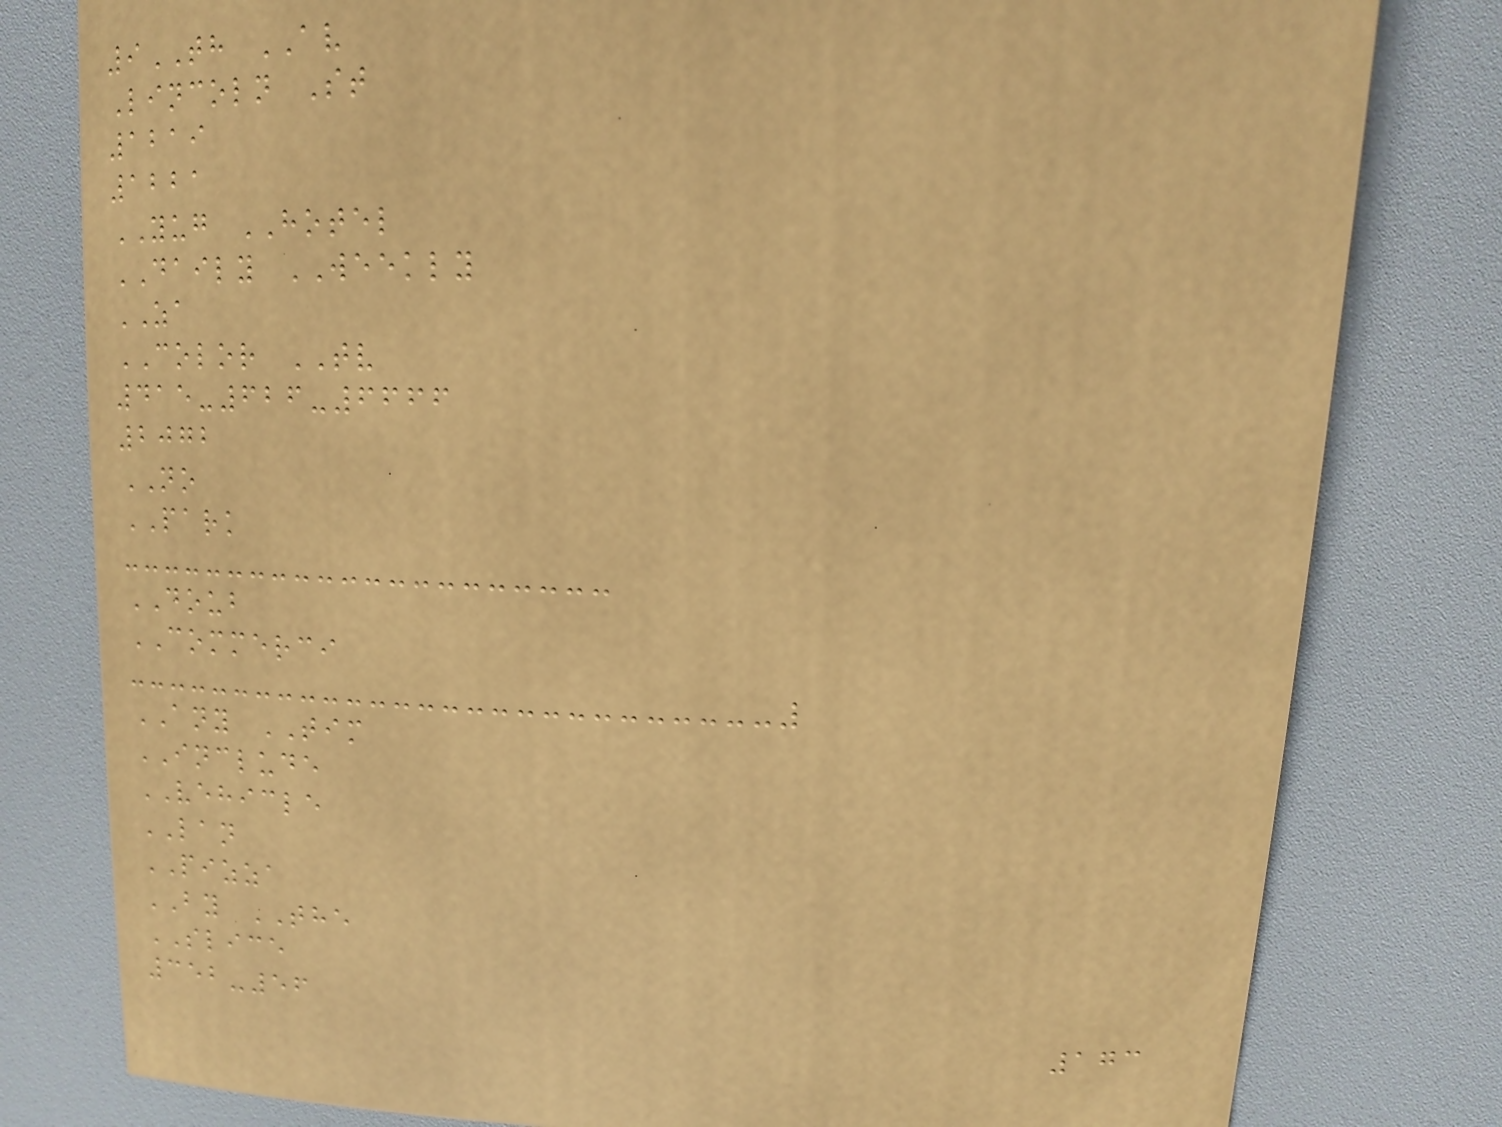9TH AV
Lincoln St
1219
1221
YUG HOTEL
DAILY WEEKLY
ZA
COLOR TV
415-626-6666
2072
NO
PARK
DOUB
COMMERCI
ANY TIM
INCLUDE
VEHICLE
LAN
PIZZA
BY THE
SLICE
352-56
173
